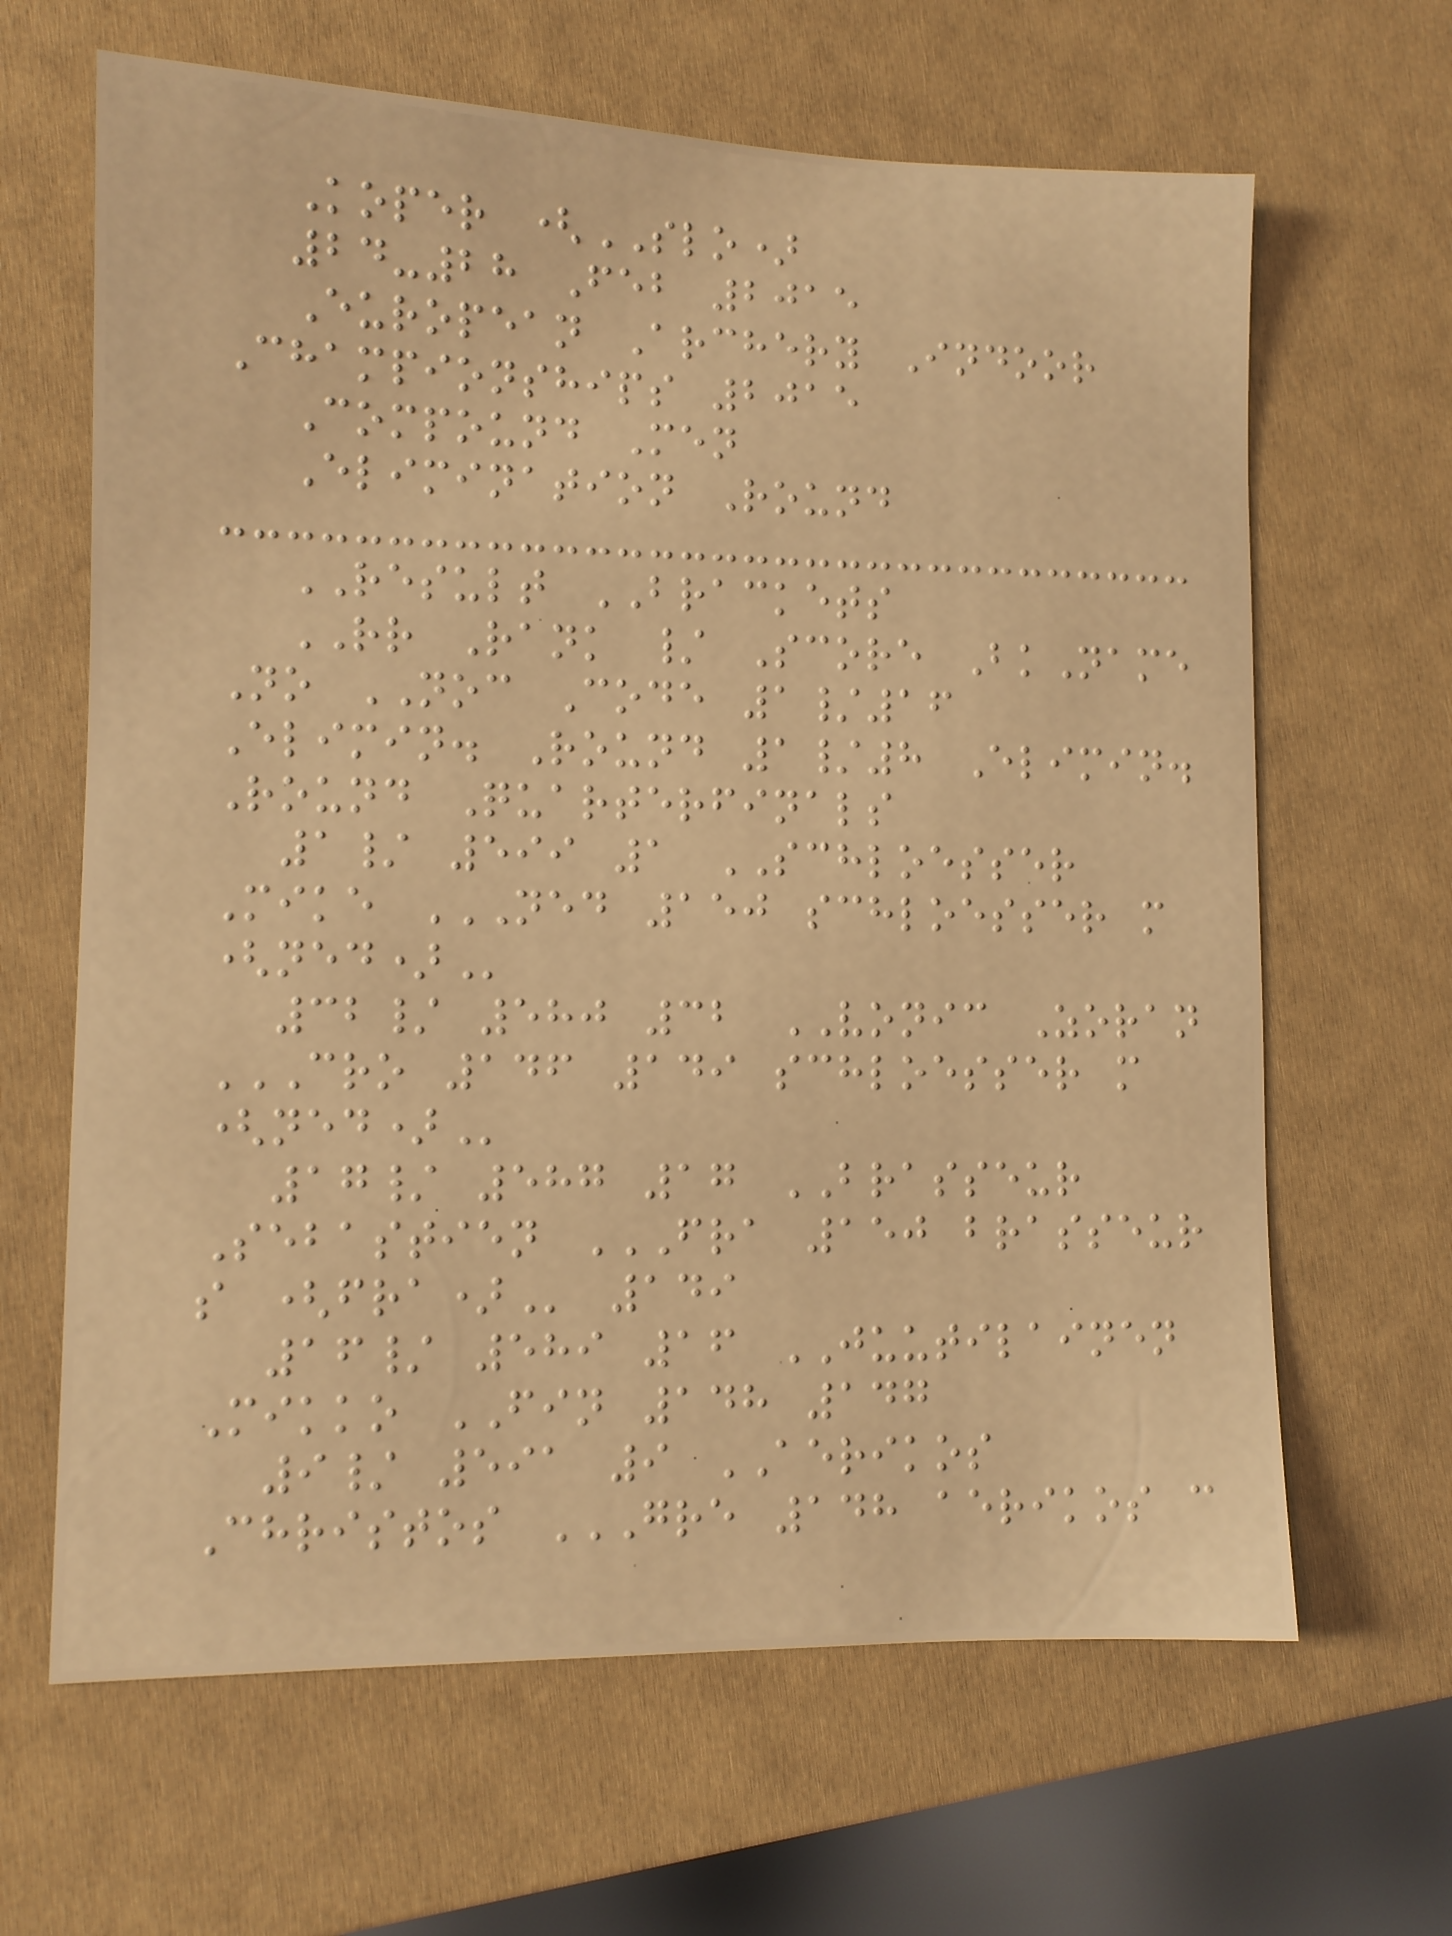Koper (SLO)
24-28 Feb 2015
European Archery Indoor
Championships 2015
Compound Men
Elimination Round
RESULT BRACKETS
RR Rank / Score BkName
No NOC Code 1/16
Elimin. Round 1/8 Elimin.
Round Quarterfinals
1/ 599 1 SCHLOESSER
Mike NED 150 SCHLOESSER M
(NED)
32/ 580 32 VONIC Zoran
CRO 146 149 SCHLOESSER M
(NED)
17/ 587 17 BRASSEUR
Sebastien FRA 150 BRASSEUR
S (FRA) 149
16/ 589 16 JUUTILAINEN
Mikko FIN 148 147
9/ 591 9 AERIKOS
Christos GRE 148 AERIKOS C
